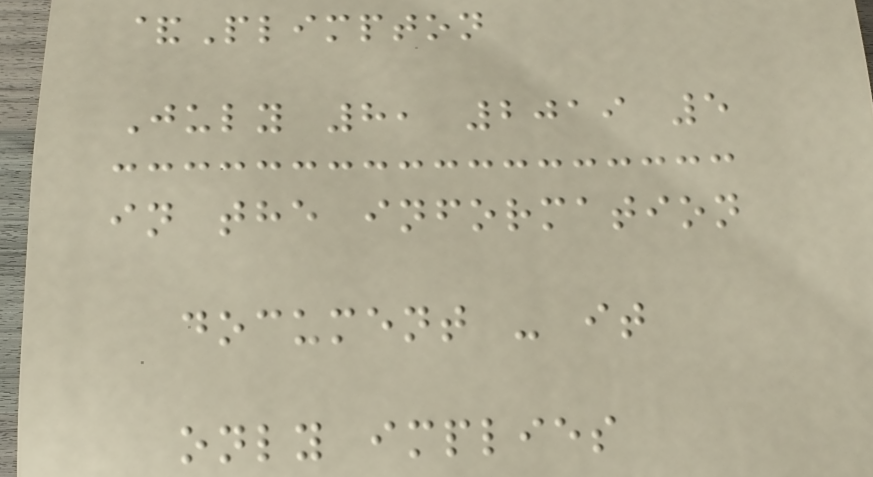&Plimpton
July 8, 2019 5
in the information
document - it
only implies
